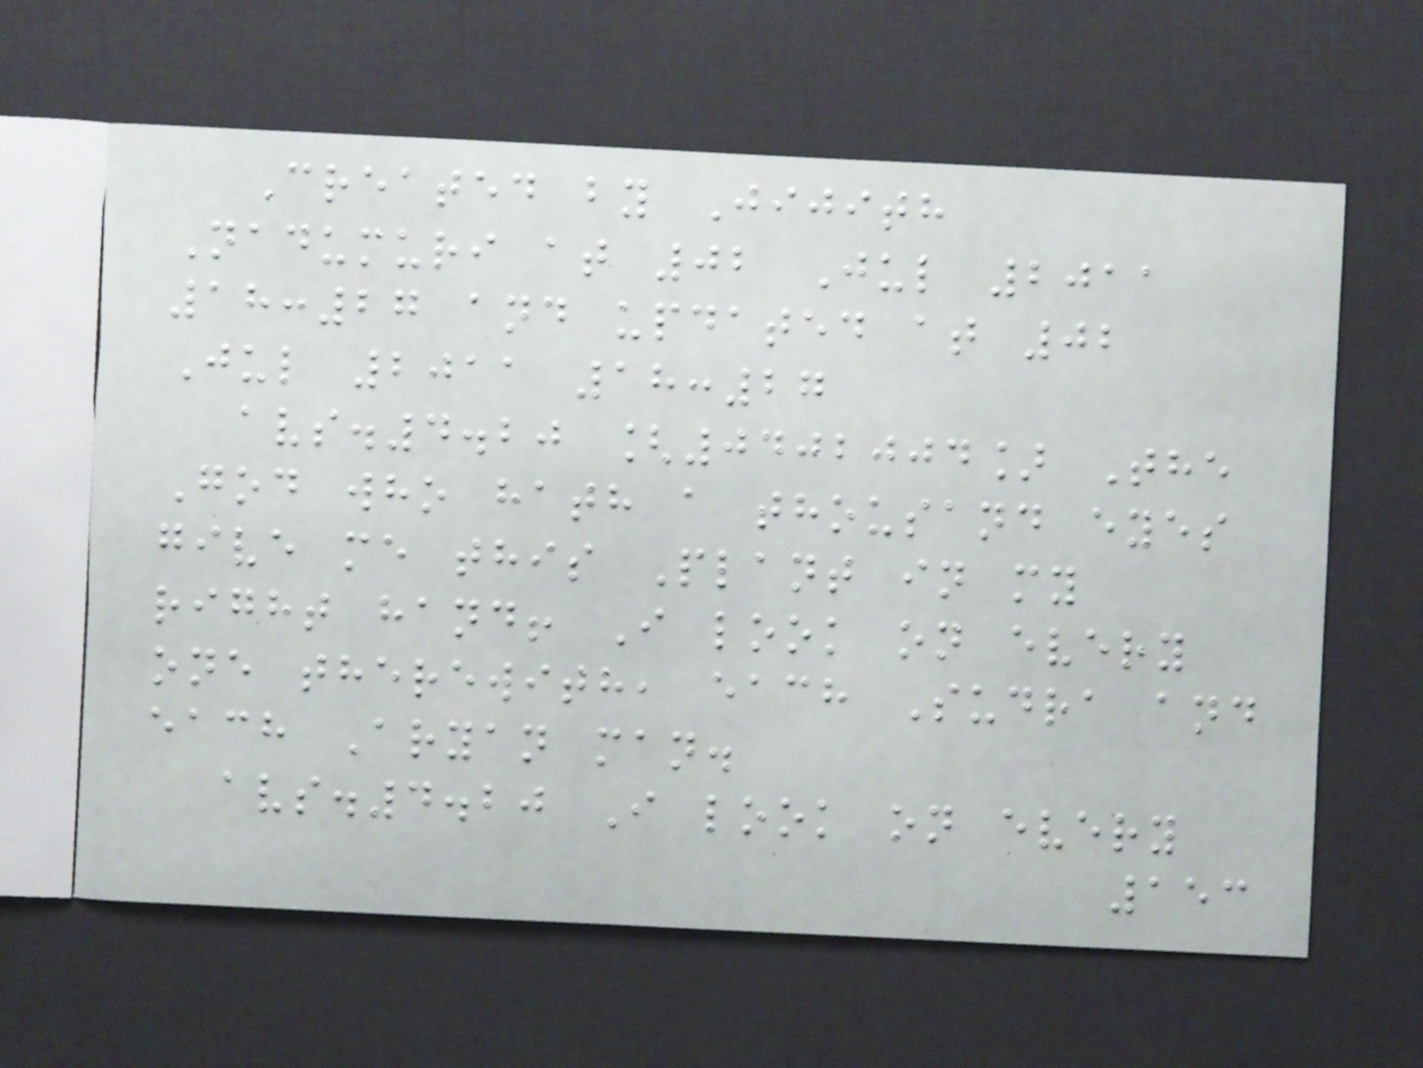Created by Jijith
Nadumuri at 02 Jul 2011
18:27 and updated at 02
Jul 2011 18:27
avs.4.20 [0402004] The
God who hath a thousand eyes
give me this Plant in my
right hand! I look on every
one therewith, each Sudra and
each Aryan man.
avs.4.20 I look on every
153
